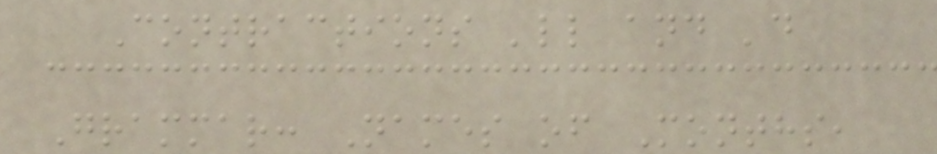Contractions 'll and 'd
Grammar: Names of Months,
